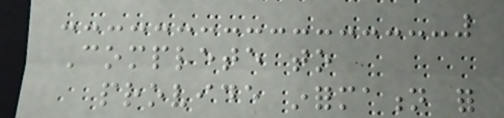Complete to
provide information for
